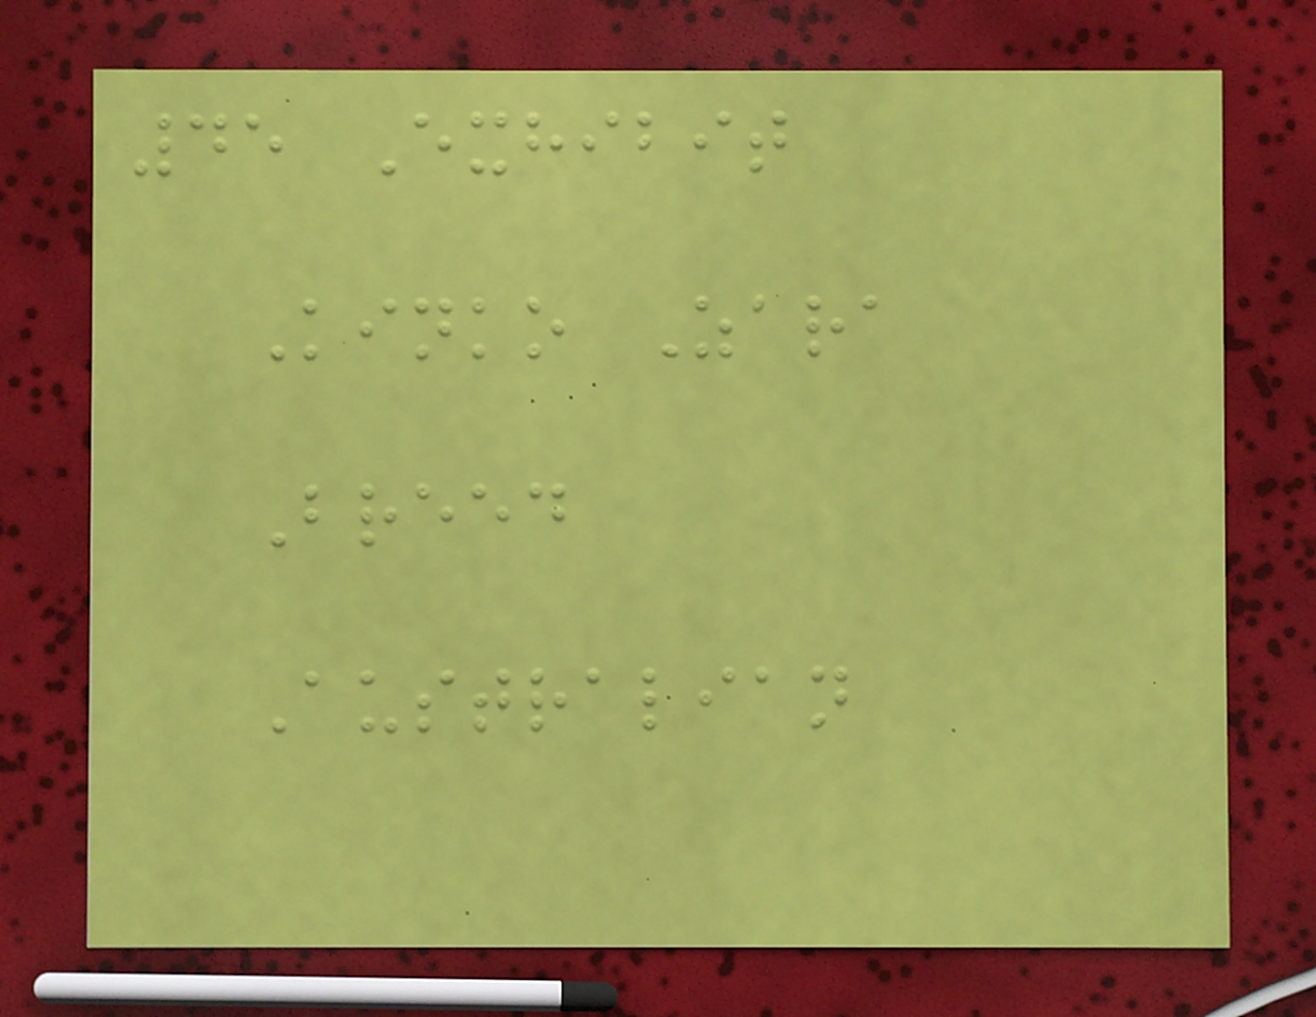45 Exhibit
Kinko Zara
Breed
Australian
